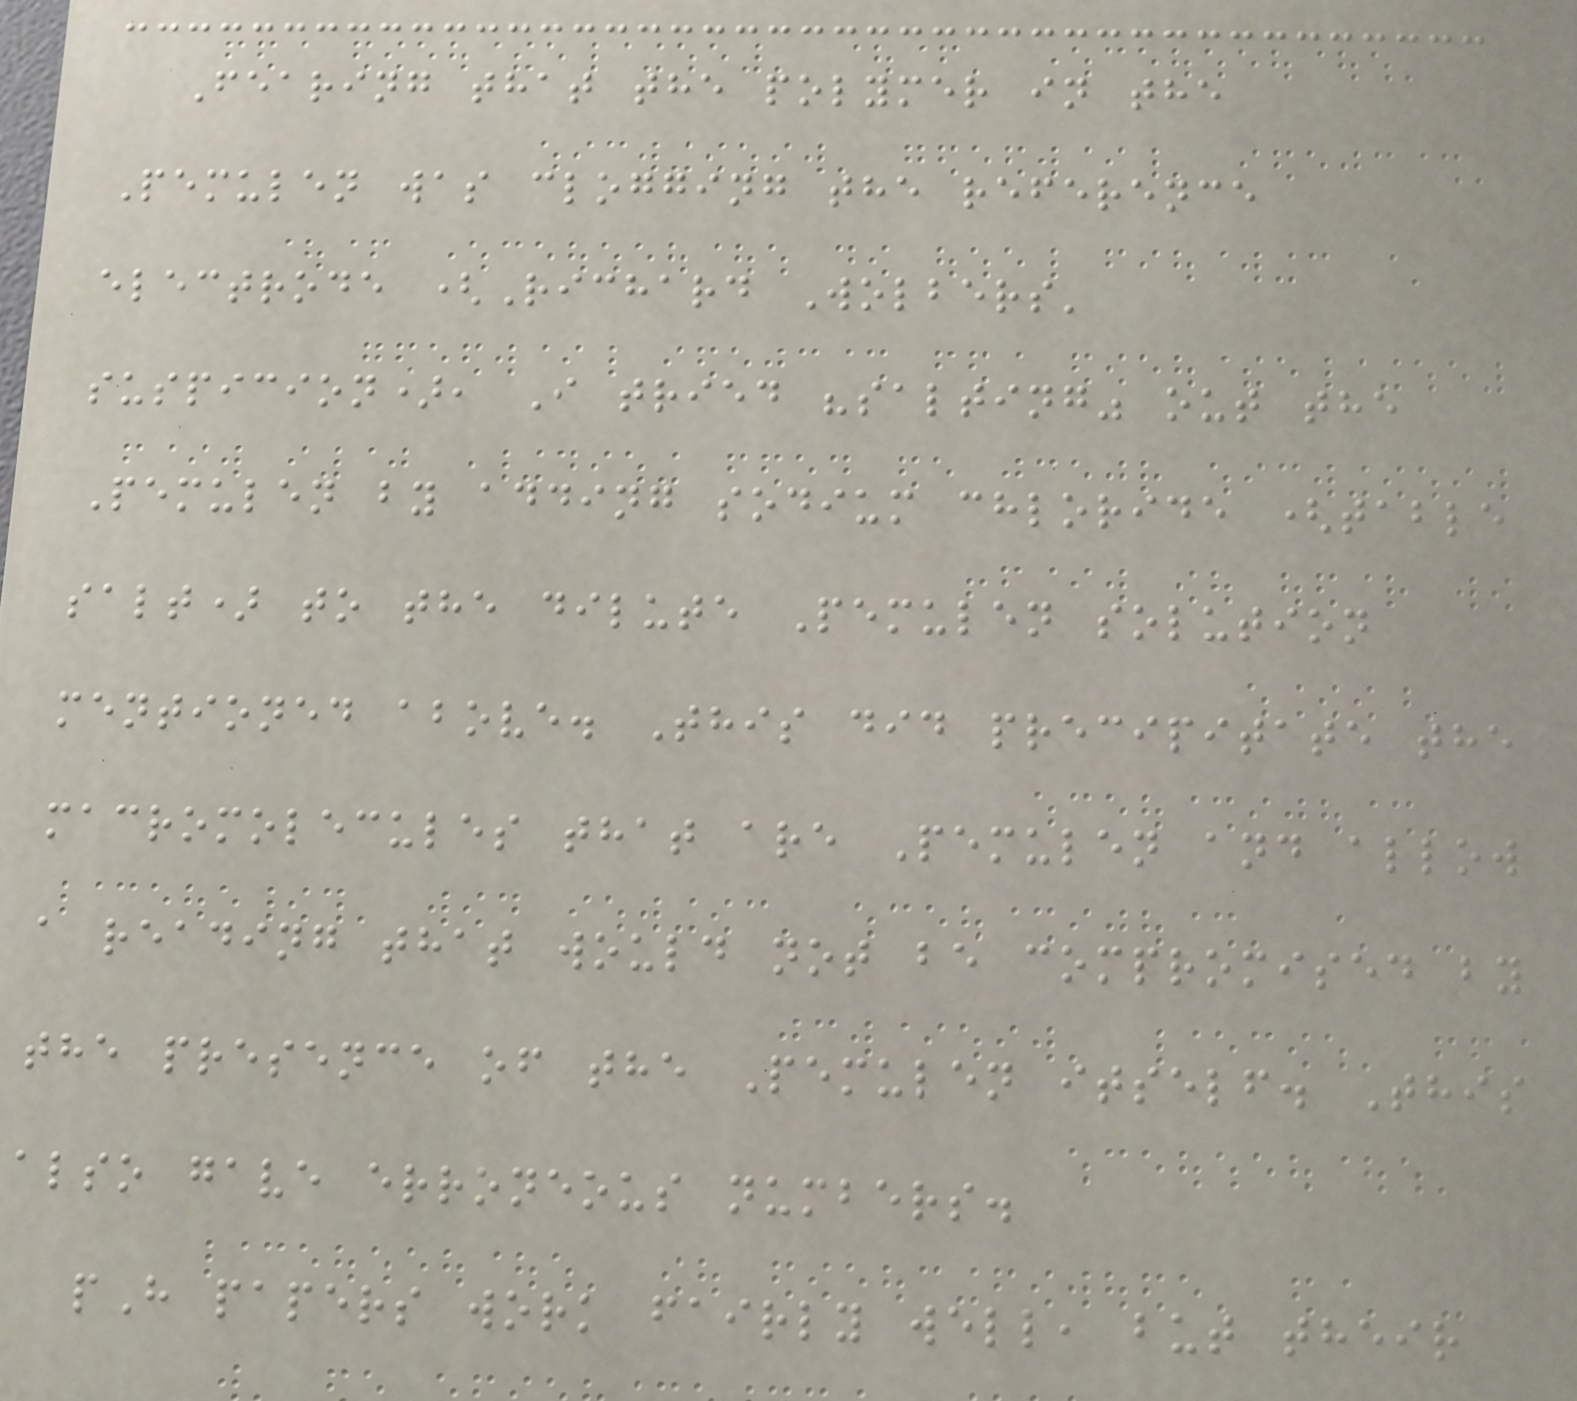Fearing that the polymer in the
Pemulen was clogging the reference
electrode (Richard Wolbers'
suspicion), I tried "salting" out the
Pemulen by adding sodium chloride (table
salt) to the dilute Pemulen solution
mentioned above. This did precipitate the
macromolecules that are Pemulen and allow
a reading that would not be compromised by
the presence of the Pemulen itself. This
also gave erroneous numbers.
pH papers work fairly well, but their
